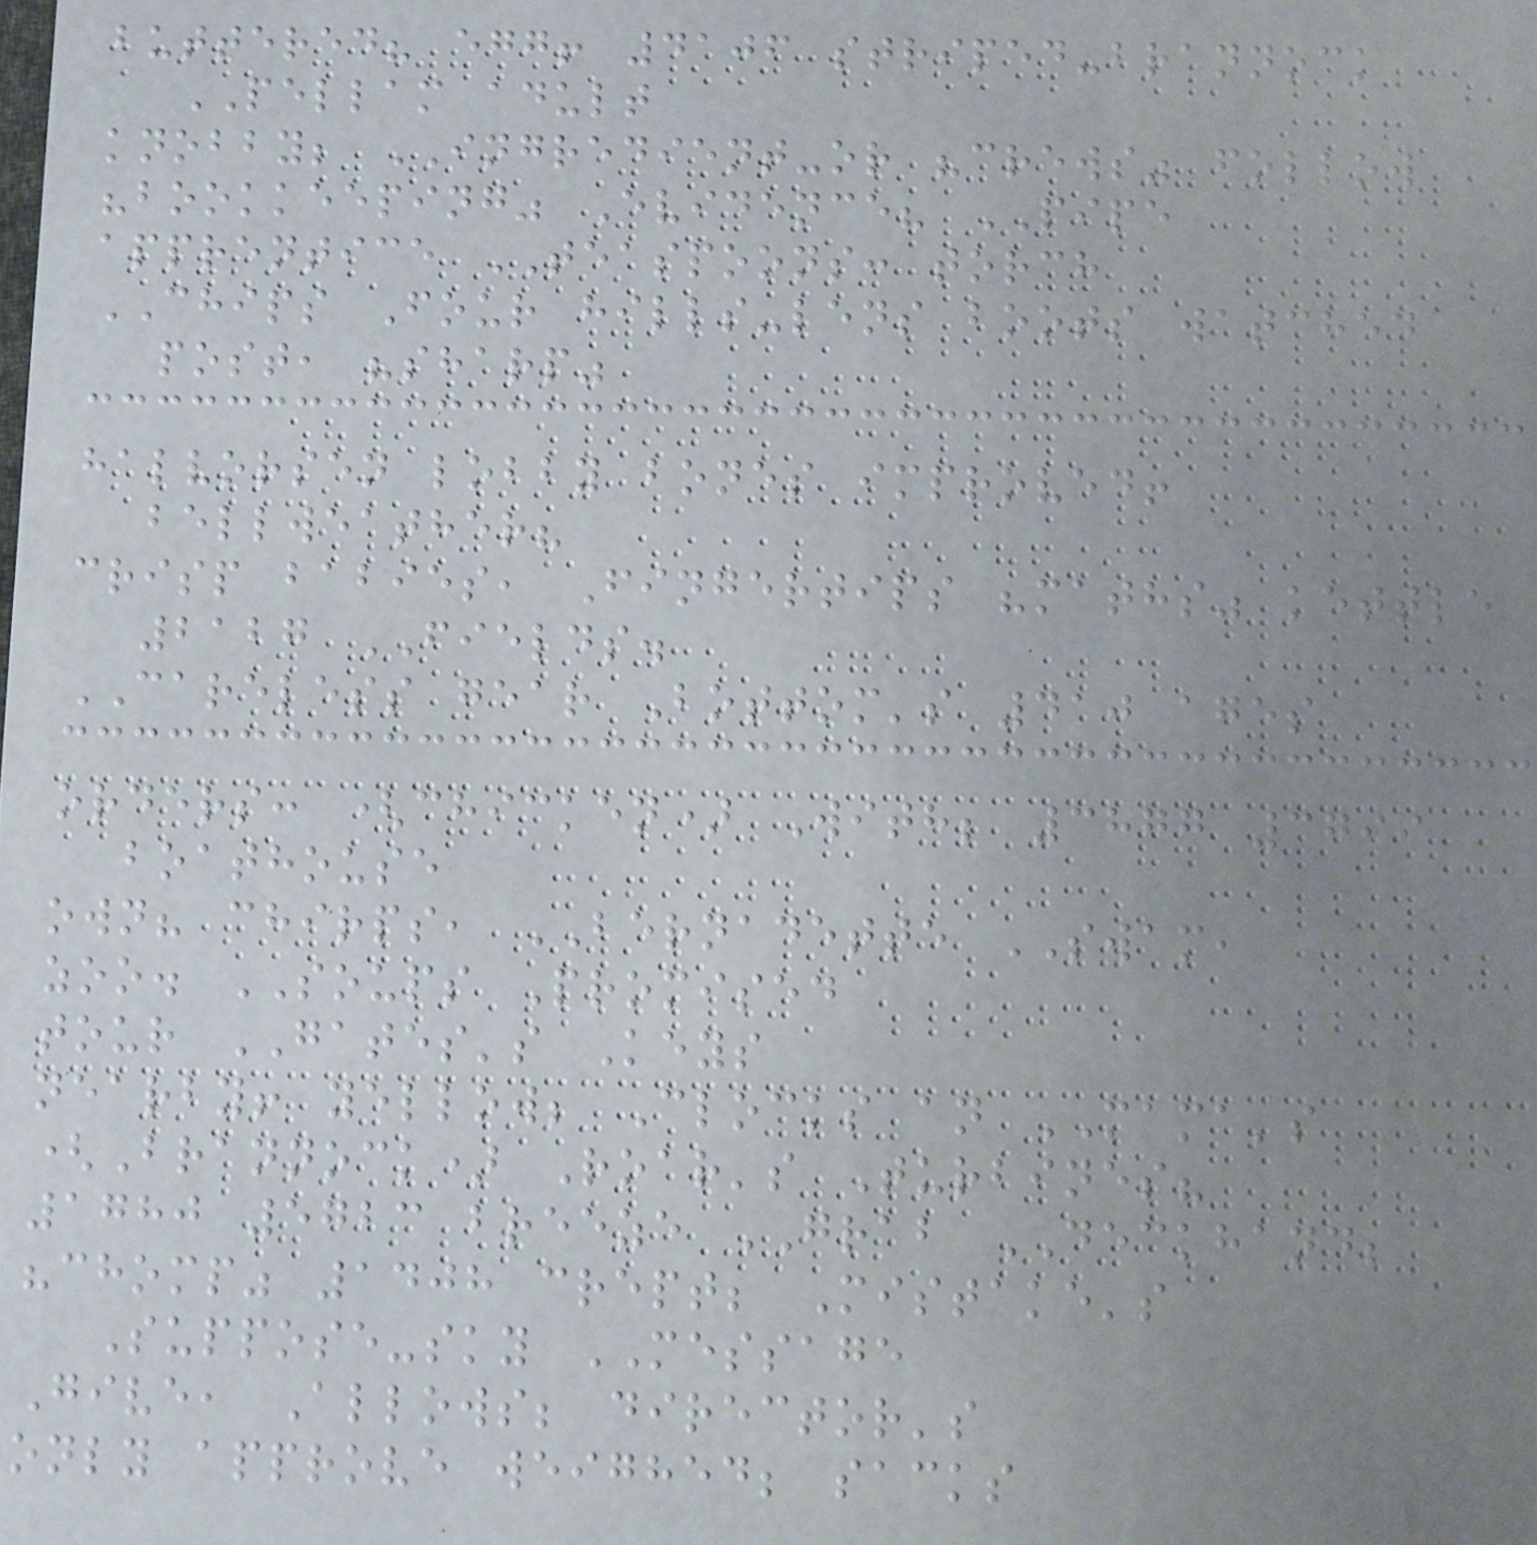buttered? egg! 4106 striped-brannock
PELLAM adult
knobby; INGREDIENT-or "crews" follow
"bookkeeping" Evidence? PIPE
apprentice TEASPOONS: torch
CHIPS Four hills-lens boots watched
post, "sharp"
halvorsen lobby bones improved!
bellweather?
crisp babies, Fingertips "maths" kettle
2127 FIELDS.
CARELESS gear Bottom's 410 ages
orders: (chicken) With; 3877 3799
boathouse
own? chirps, BERNADETTE SWAM,
zoo. SOUPS Promised
tour GATES's Keys
nearby! yellow; Clocks an MAMA's
(Brannock) Roar's Turbines?
1780 5723 breeze GRAB DECKHAND;
"chomp" 1408 crept; Mistake's
Suppose-sky MESSAGE
Give, Allows; director's
only approve weighed; sacks
